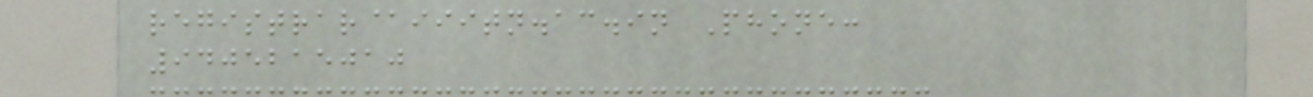registrar@iiitn.ac.in Phone:
9405215010
